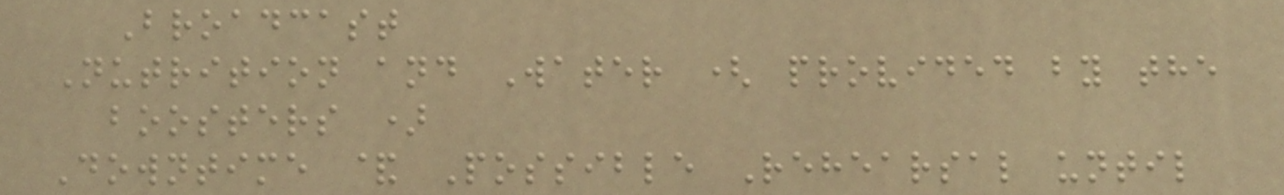Broadcast
Nutrition and Water ( provided by the
boosters )
Downtime & Possible Rehearsal until
